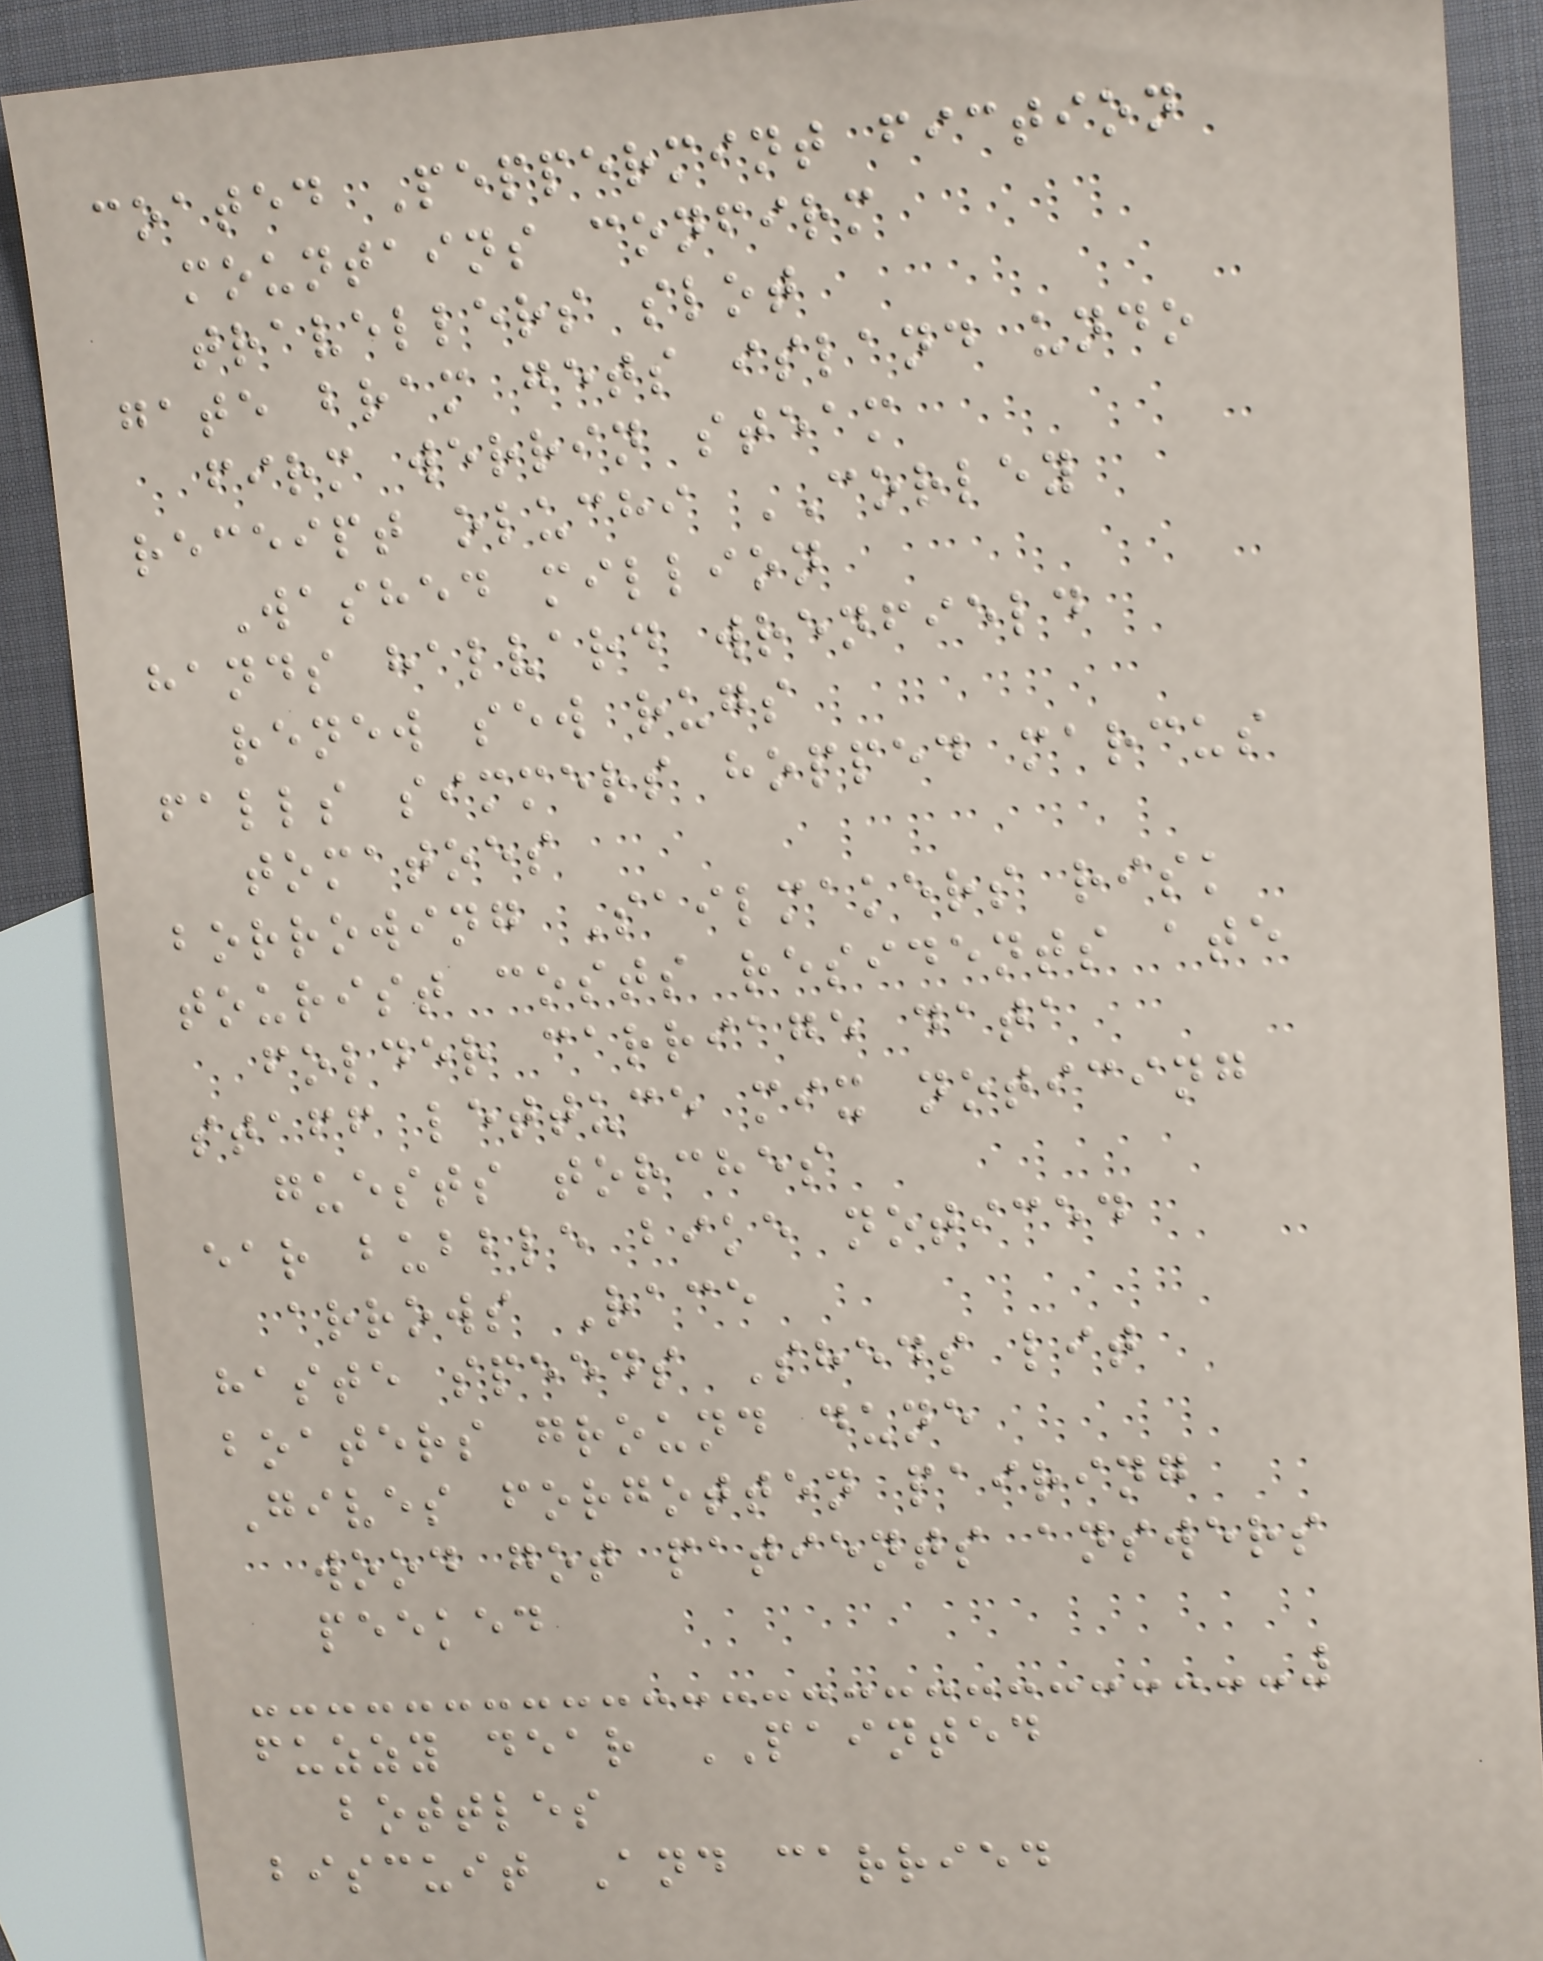coated Peppermint fiction
mountains confirm
travellers slot
gate bram gets island undo
firm werrin steam
receipt oluchi CORLEY
Washed million
hands halvard wrenfield
renew sew rugs
falls simmers hopped marcus
tomatoes
borrowing Sailmakers risk
tourist costs residents ate
folder carriage data
staff lettuce mix noticing
guests torches
ear bubble bike noticed
arrows Race
haste speeds Sheds lit
boaters ground dune
Gives forgotten pairing
wood got patients answers
peeked
fuzzy dear PAINTED
bottles
biscuit And carried
